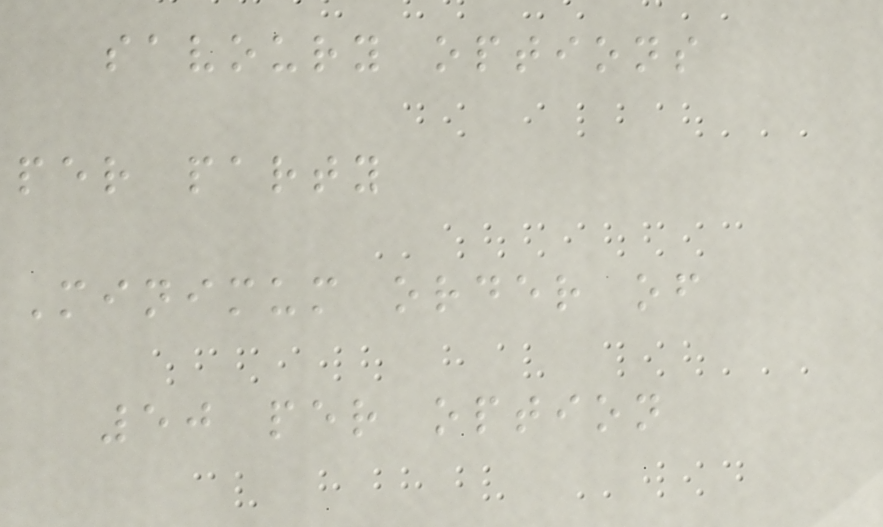savoury options
per party
Minimum order of
50 per option
